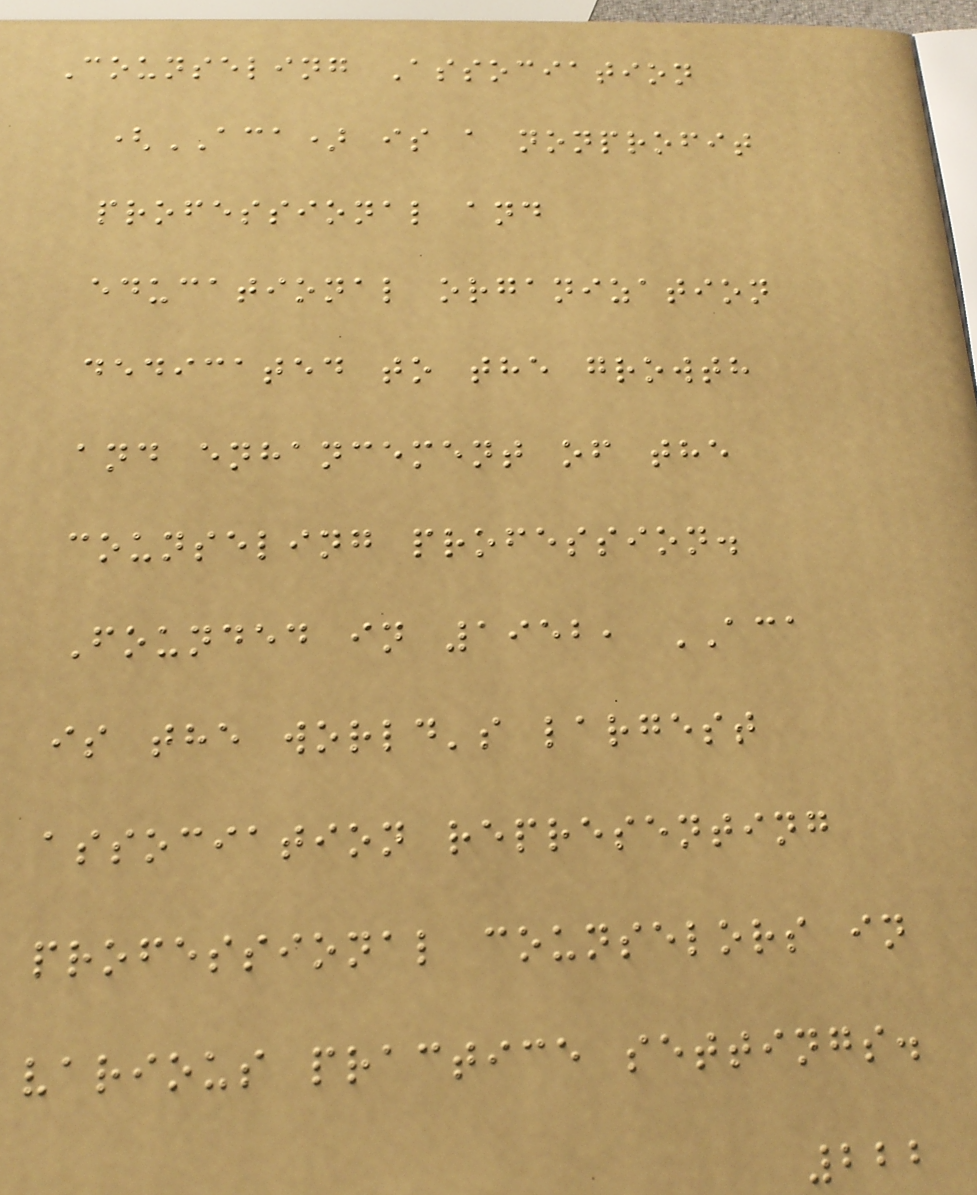Counseling Association
(ACA) is a nonprofit
professional and
educational organization
dedicated to the growth
and enhancement of the
counseling profession.
Founded in 1952, ACA
is the world's largest
association representing
professional counselors in
various practice settings.
222
